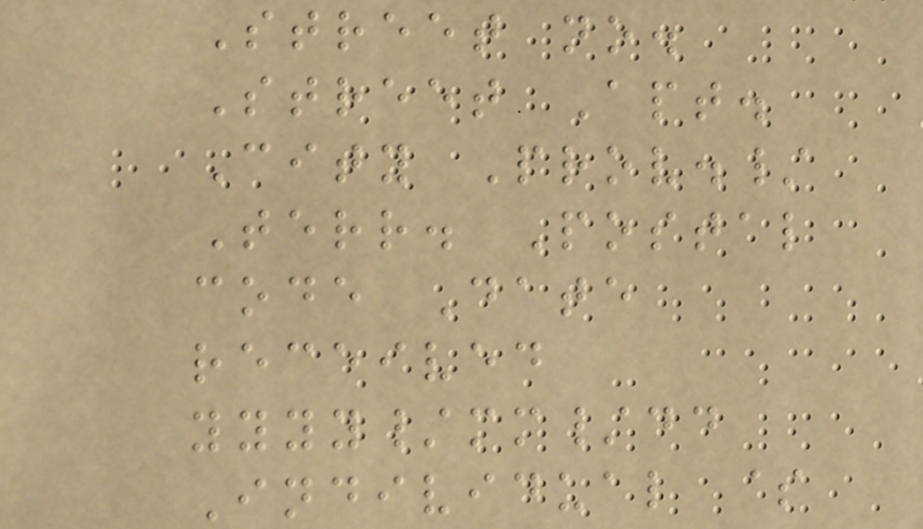Street no.
Street Apt.
City Prov./
Terr. Postal
code Date
received
yyyy/mm/dd
Individual $
